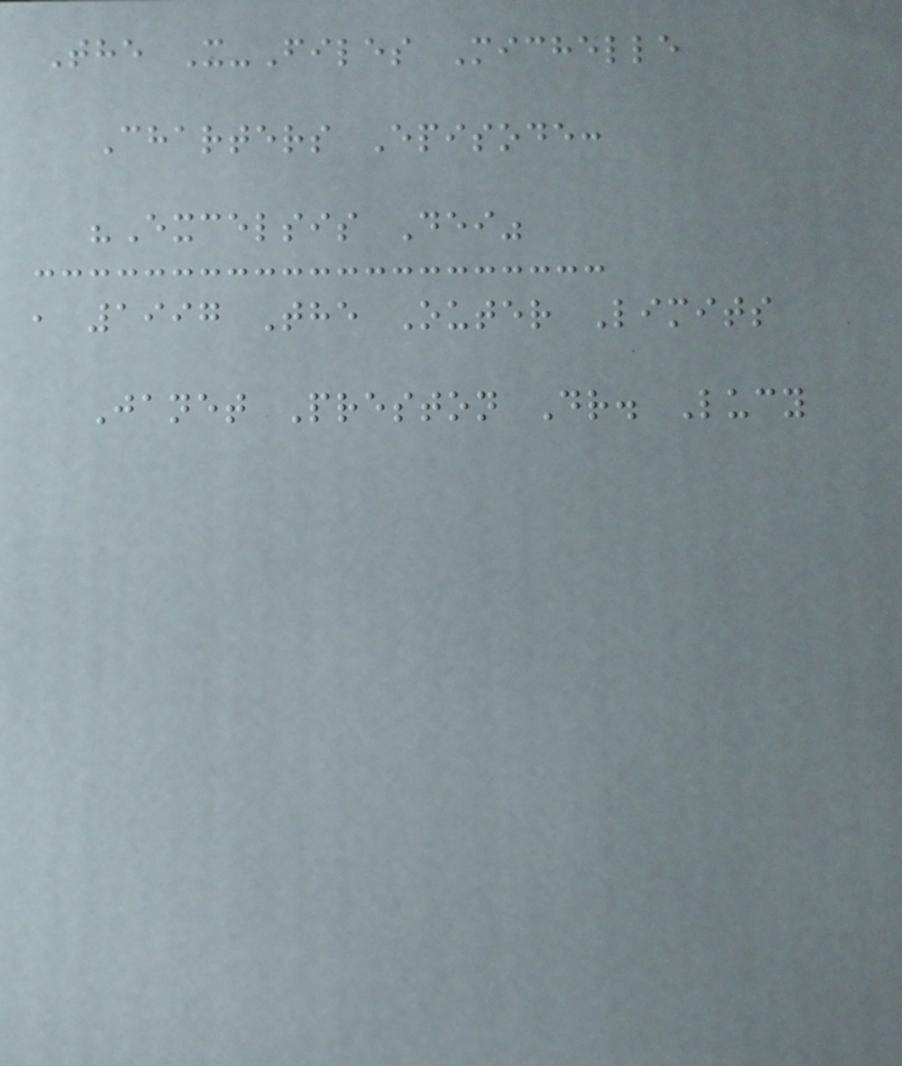The X-Files Michelle
Charters Episode:
"Excelsis Dei"
, 1997 The Outer Limits
Janet Preston Dr. Lucy
